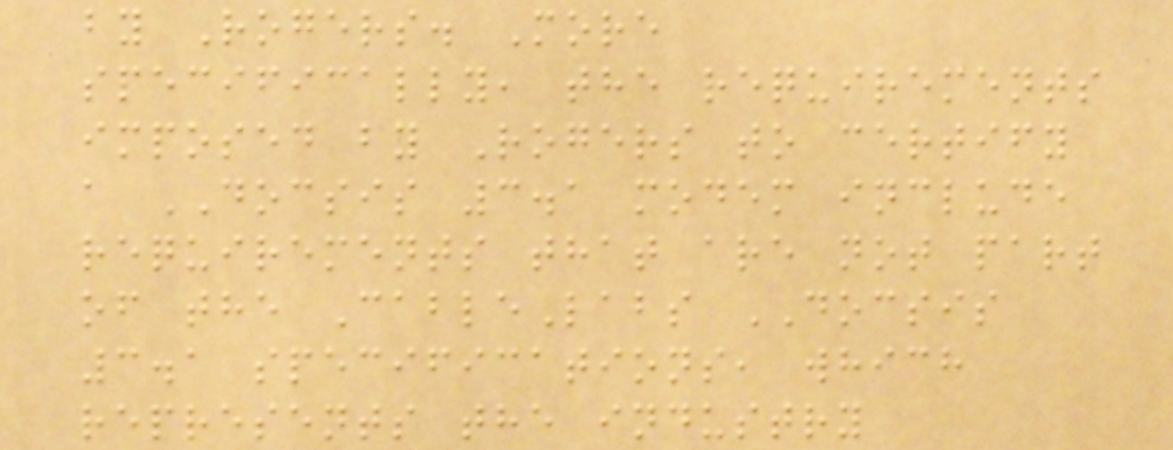by Rogers. More
specifically, the requirements
imposed by Rogers to certify
a DOCSIS 3.1 modem include
requirements that are not part
of the CableLabs DOCSIS
3.1 specifications, which
represents the industry
